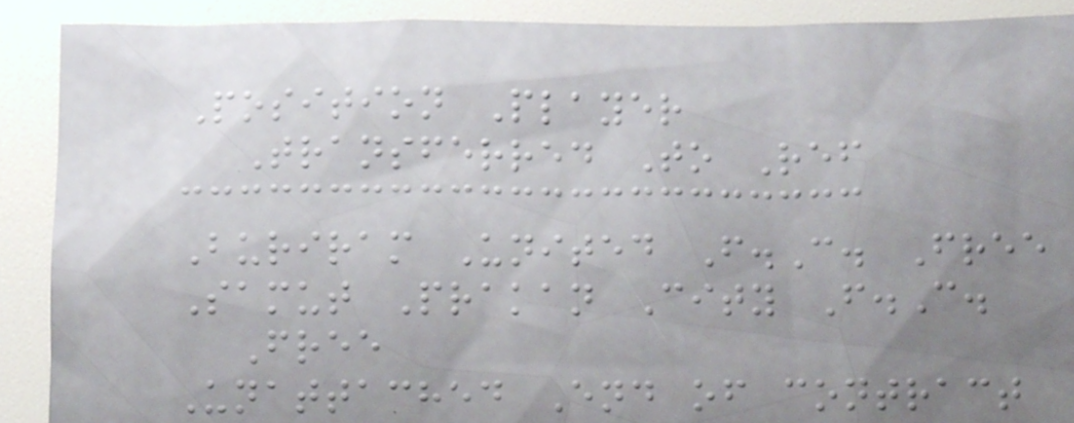Position Player
Transferred To Ref
Buriram United F.C. Free
Samut Prakan City F.C.
Free
Unattached End of contract
